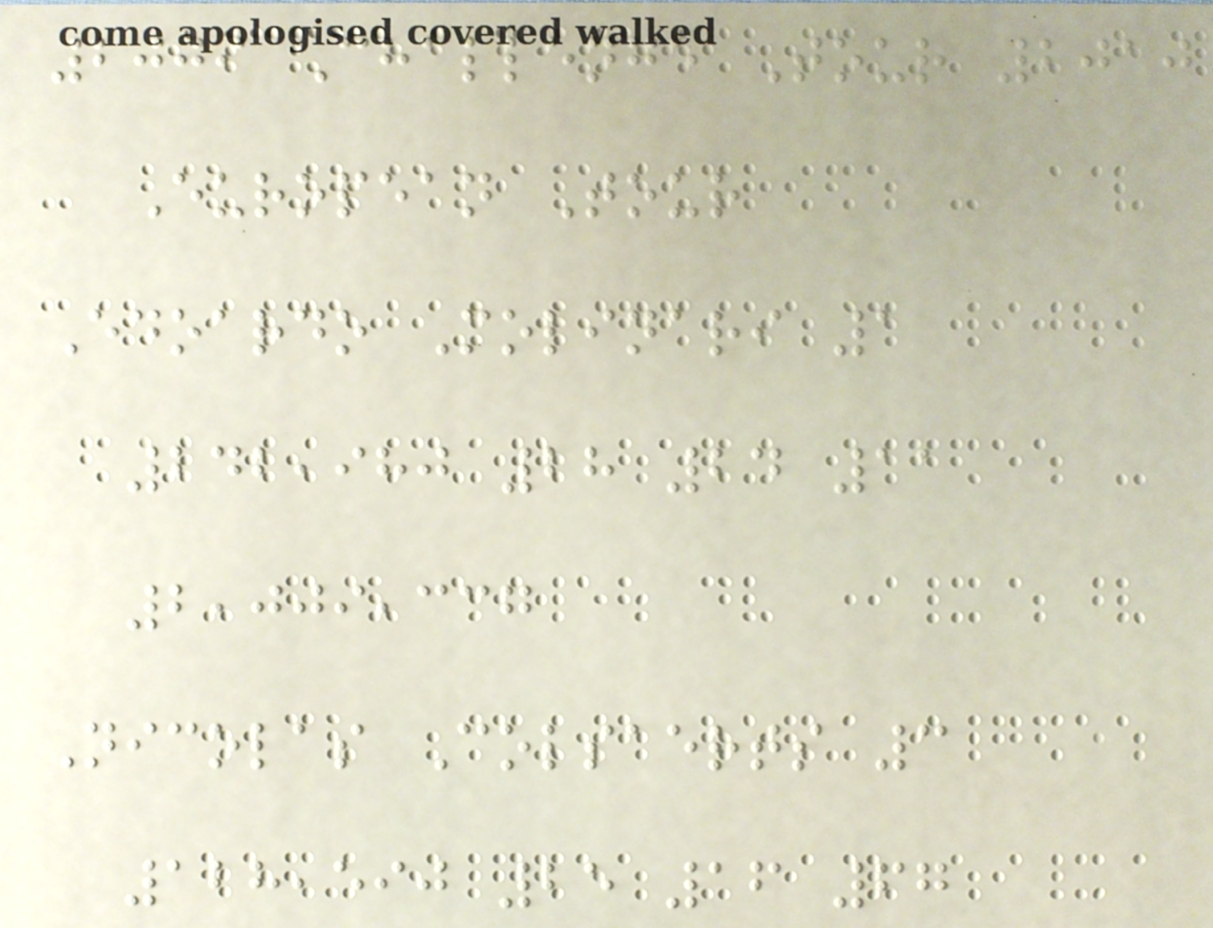2009 Challenge Tour 2010
European Tour
Edoardo Molinari 1
242,980 28 24 11
2,009,337
Nicolas Colsaerts 3
128,590 25 16 67
